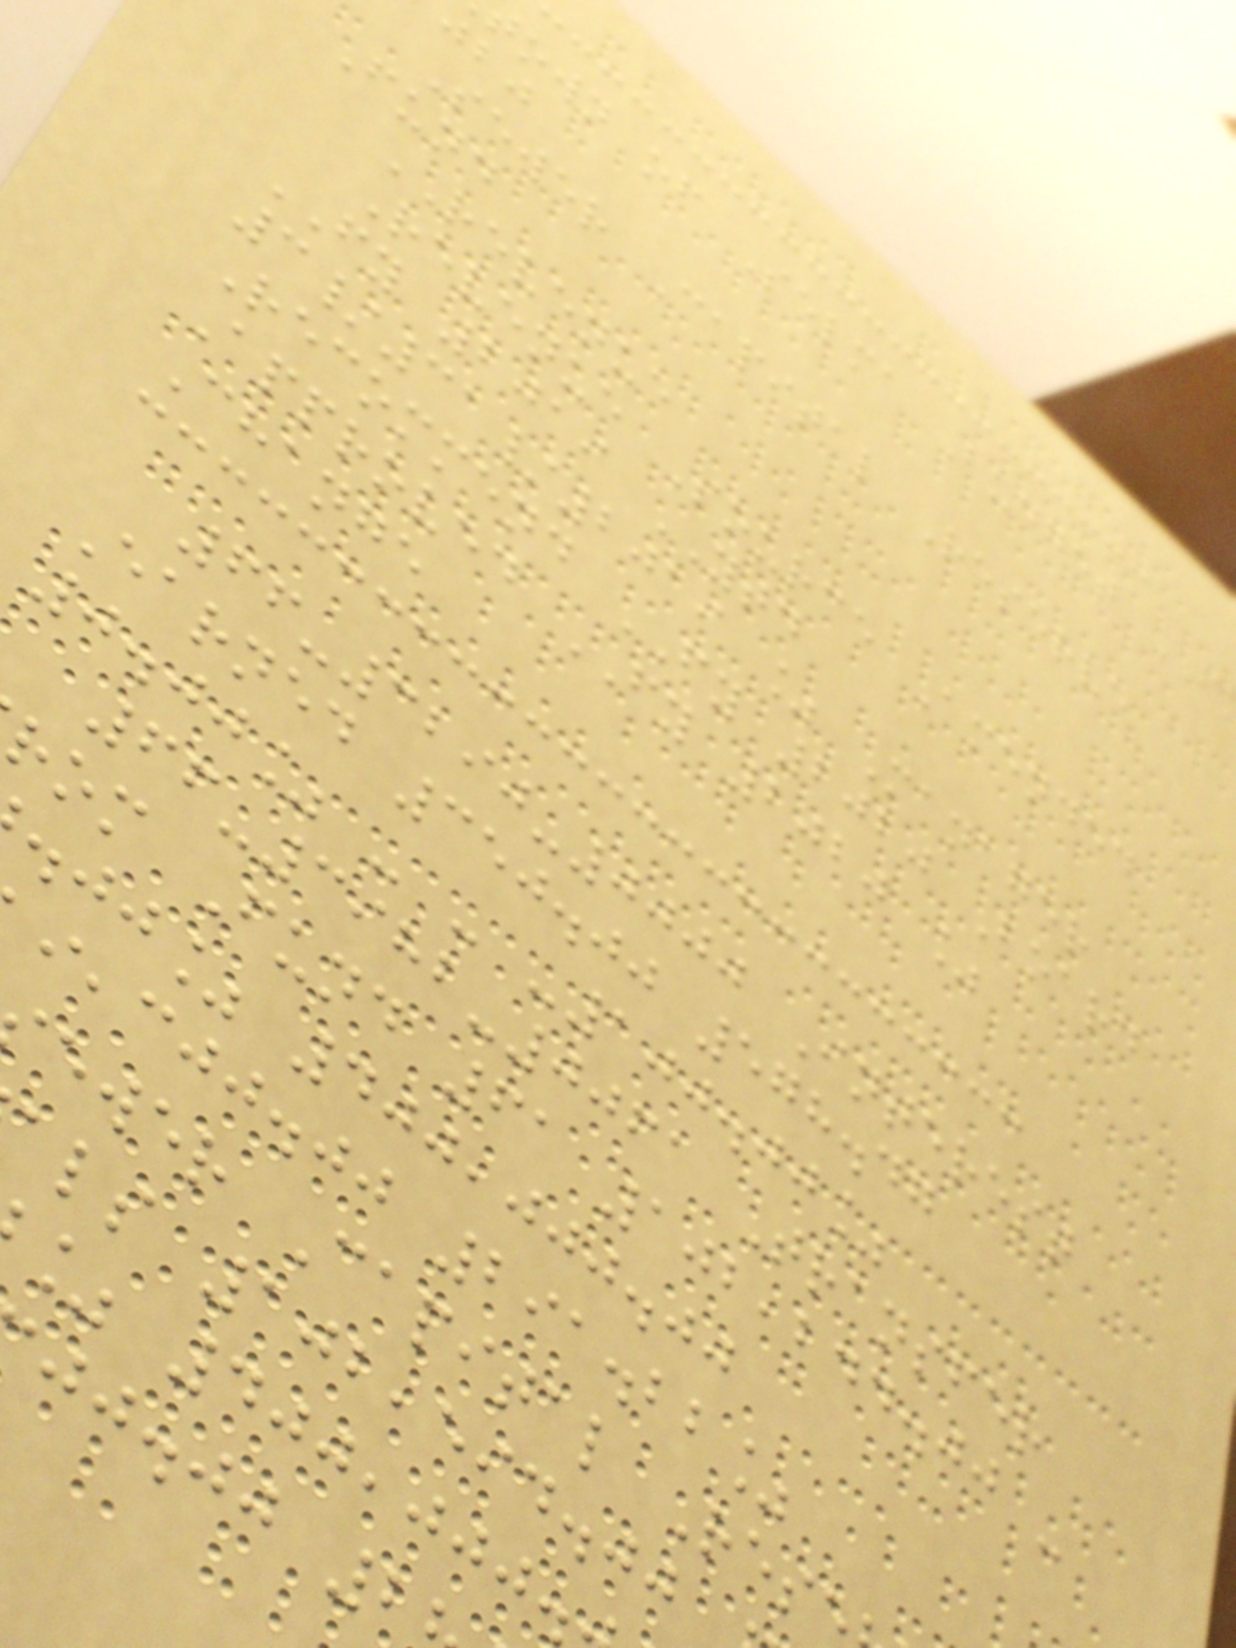town of Selma Budget
Sewer Capital Reserve
Fund
REVENUE
Revenue Source Amended
FY 2019 YTD
3/31/2019 % Manager
Recommend FY 2020 Board
Approved FY 2020 %
Change
66-3290-0000 Interest
Earned 350.00 578.47
0.00% - - -100.00%
66-3982-0061 Transfer
rom Fund 61 102,244.00 -
.jj% 400,000.00
,cjj.jj 291.22%
ewer Capital Res
als 102,594.00
% 400,000.
jj.jj 2
